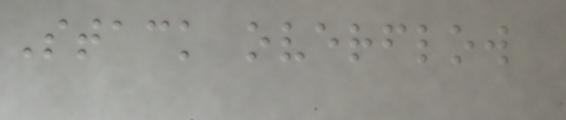Stack overflow
